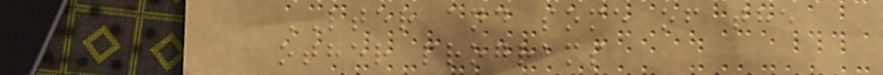LTER and some of the
other programs
